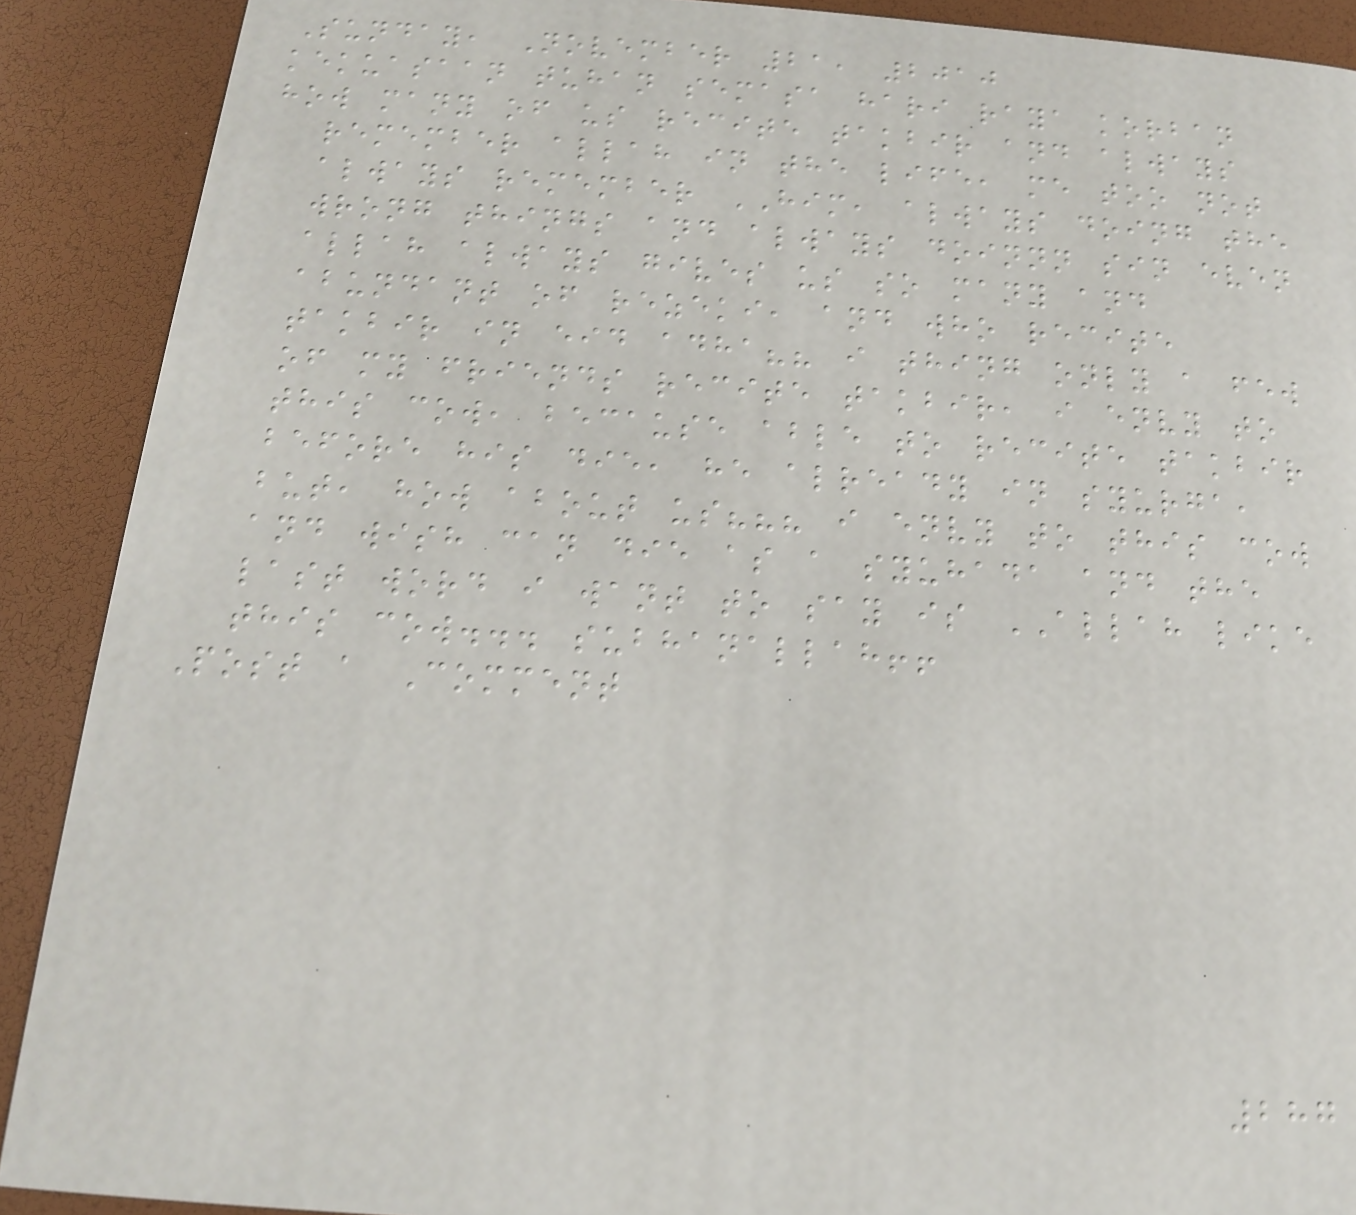Sunday, November 21, 2010
kekuasaan tuhan semasa hari raya korban
how many of us recite takbir and always
remember allah in the life, me too not
always remember HIM, always doing the
wrong things and always doinnn sin even
allah always gives us so many and
abundant of rezeki, and who recite
takbir in eid adha?? i thing only a few
of my friends recite takbir, i envy to
this cow, because able to recite takbir
before his die, he already in syurga,
but, how about us??? i envy to this cow
and wish can die as a syuhada and the
last word i want to say is ALLAH like
this cow... subhanallah!!
Post a Comment
287
